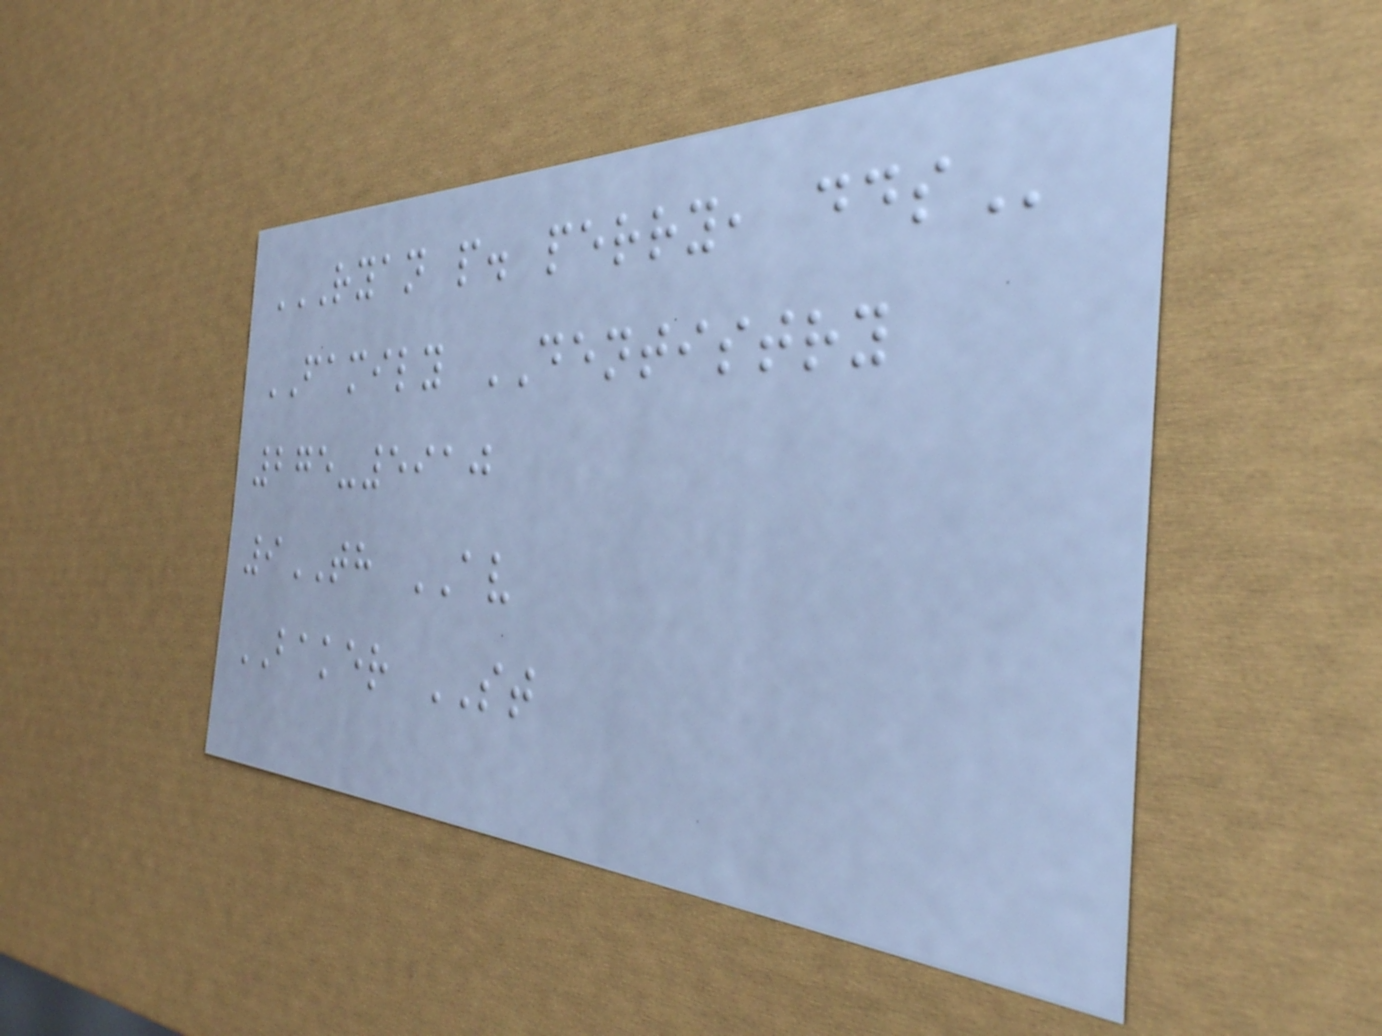RYAN P. PERRY, DDS
FAMILY DENTISTRY
275-5910
9TH AV
BAKER ST
